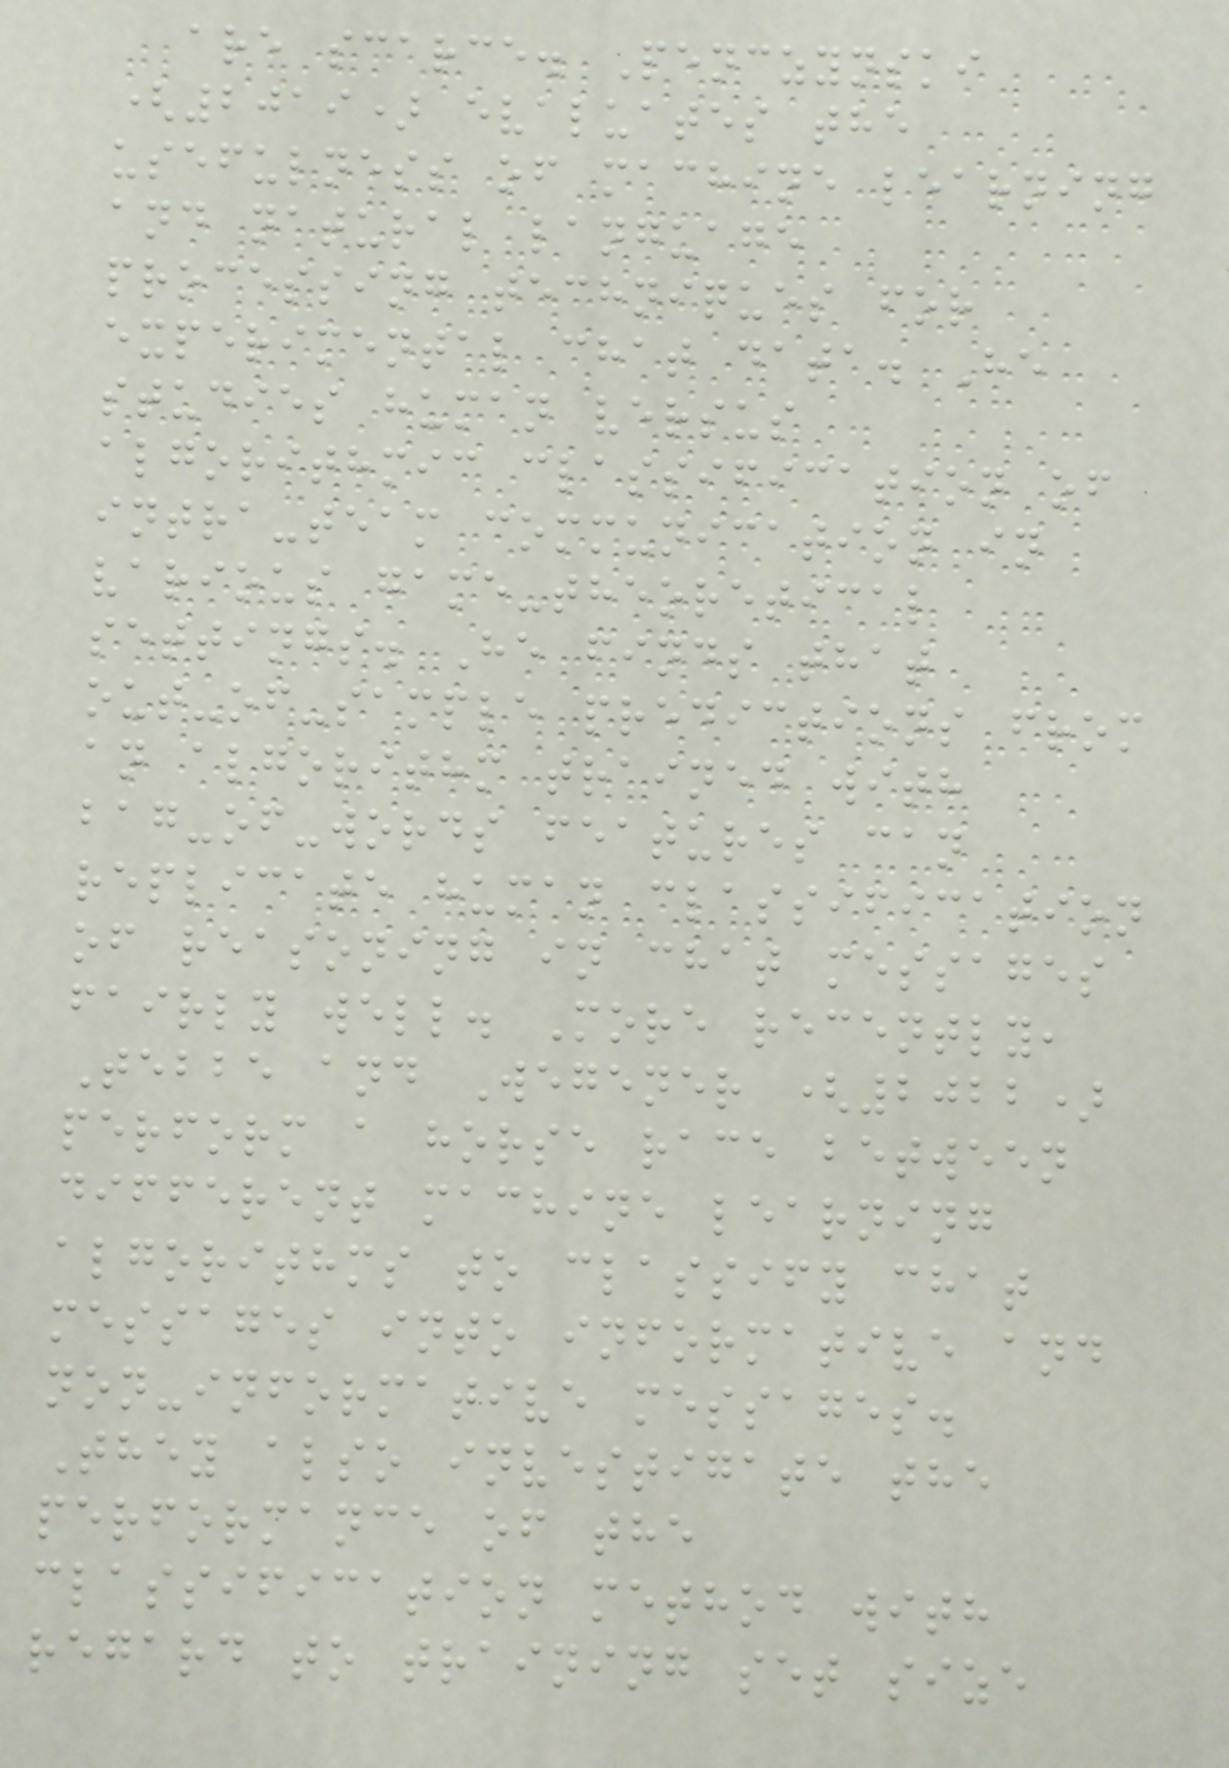are scarce. Penczynski
(2019) evaluates the
usefulness of machine learning
and natural language
processing techniques for
experimental chat data. He
studies human versus
algorithmic classification of
intra-team communication in
various game-theoretical
settings. He finds that
out-of-sample predictions from
an algorithm trained with
bag-of-words features can
replicate human classification
of reasoning in chat messages
fairly well. More recently,
Tebbe and Wegener (2022)
perform a horse race between
different machine learning
algorithms to classify chat
messages into informative and
non-informative messages.
They also investigate the
performance of the
classification method with
regard to training set size
